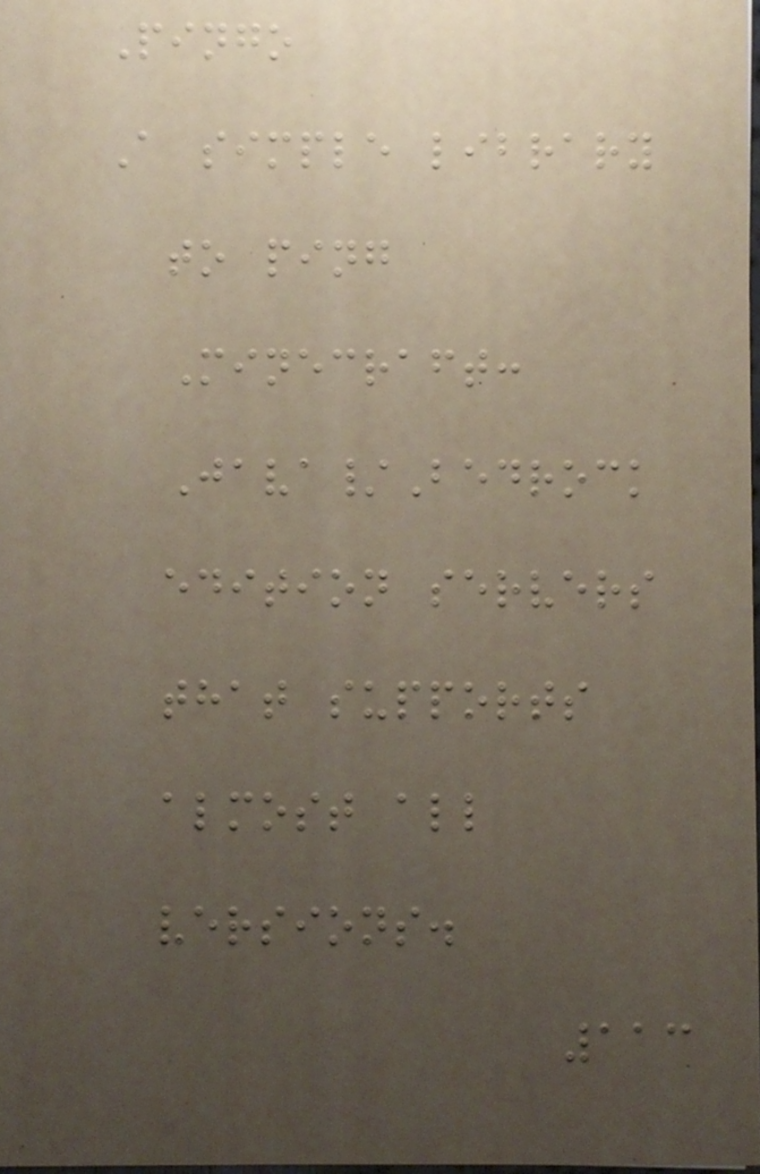Pingo
A simple library
to ping
Minecraft:
Java/Bedrock
edition servers
that supports
almost all
versions.
113
